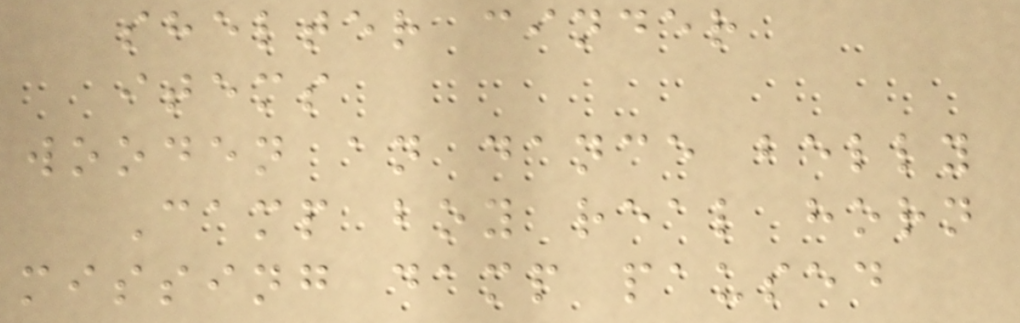shelter cinder
items
wooden an dance belly
Camp boy real horn
missing damp paused
